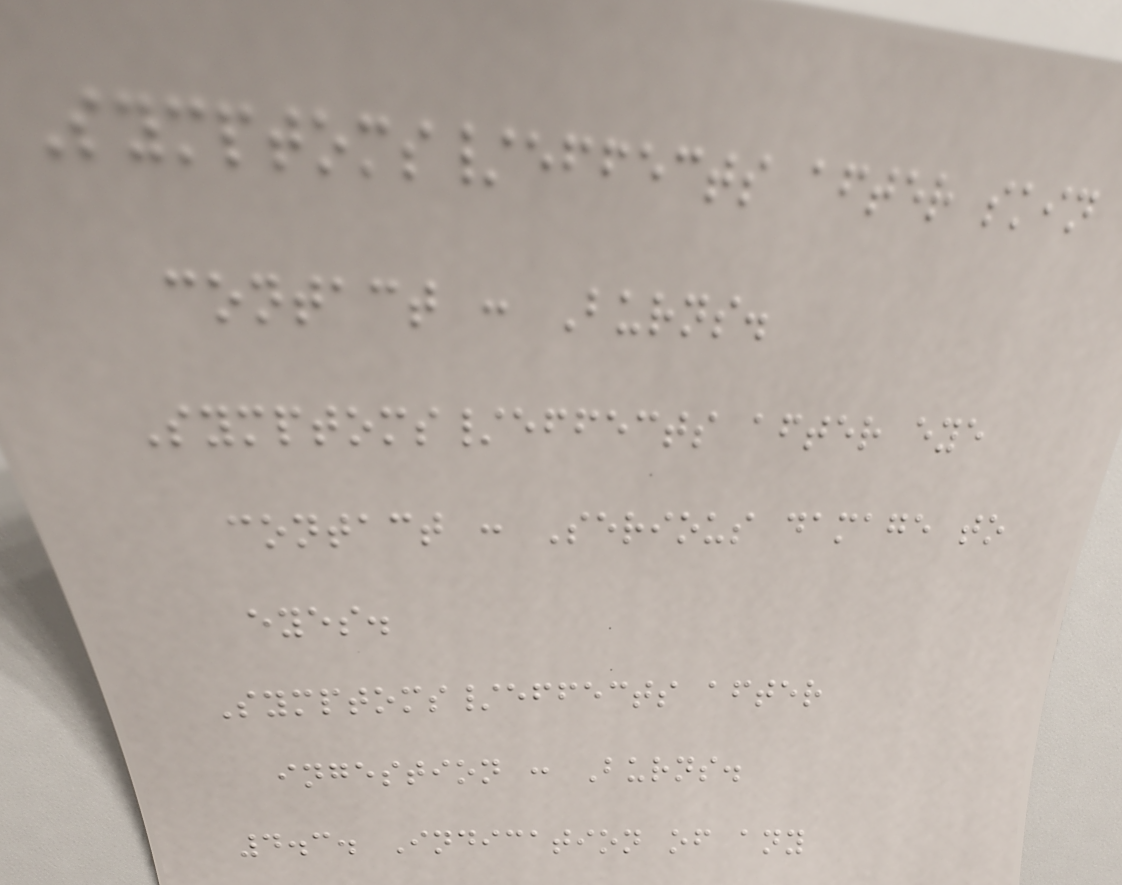Symptoms/effects after skin
contact : Burns.
Symptoms/effects after eye
contact : Serious damage to
eyes.
Symptoms/effects after
ingestion : Burns.
4.3. Indication of any
